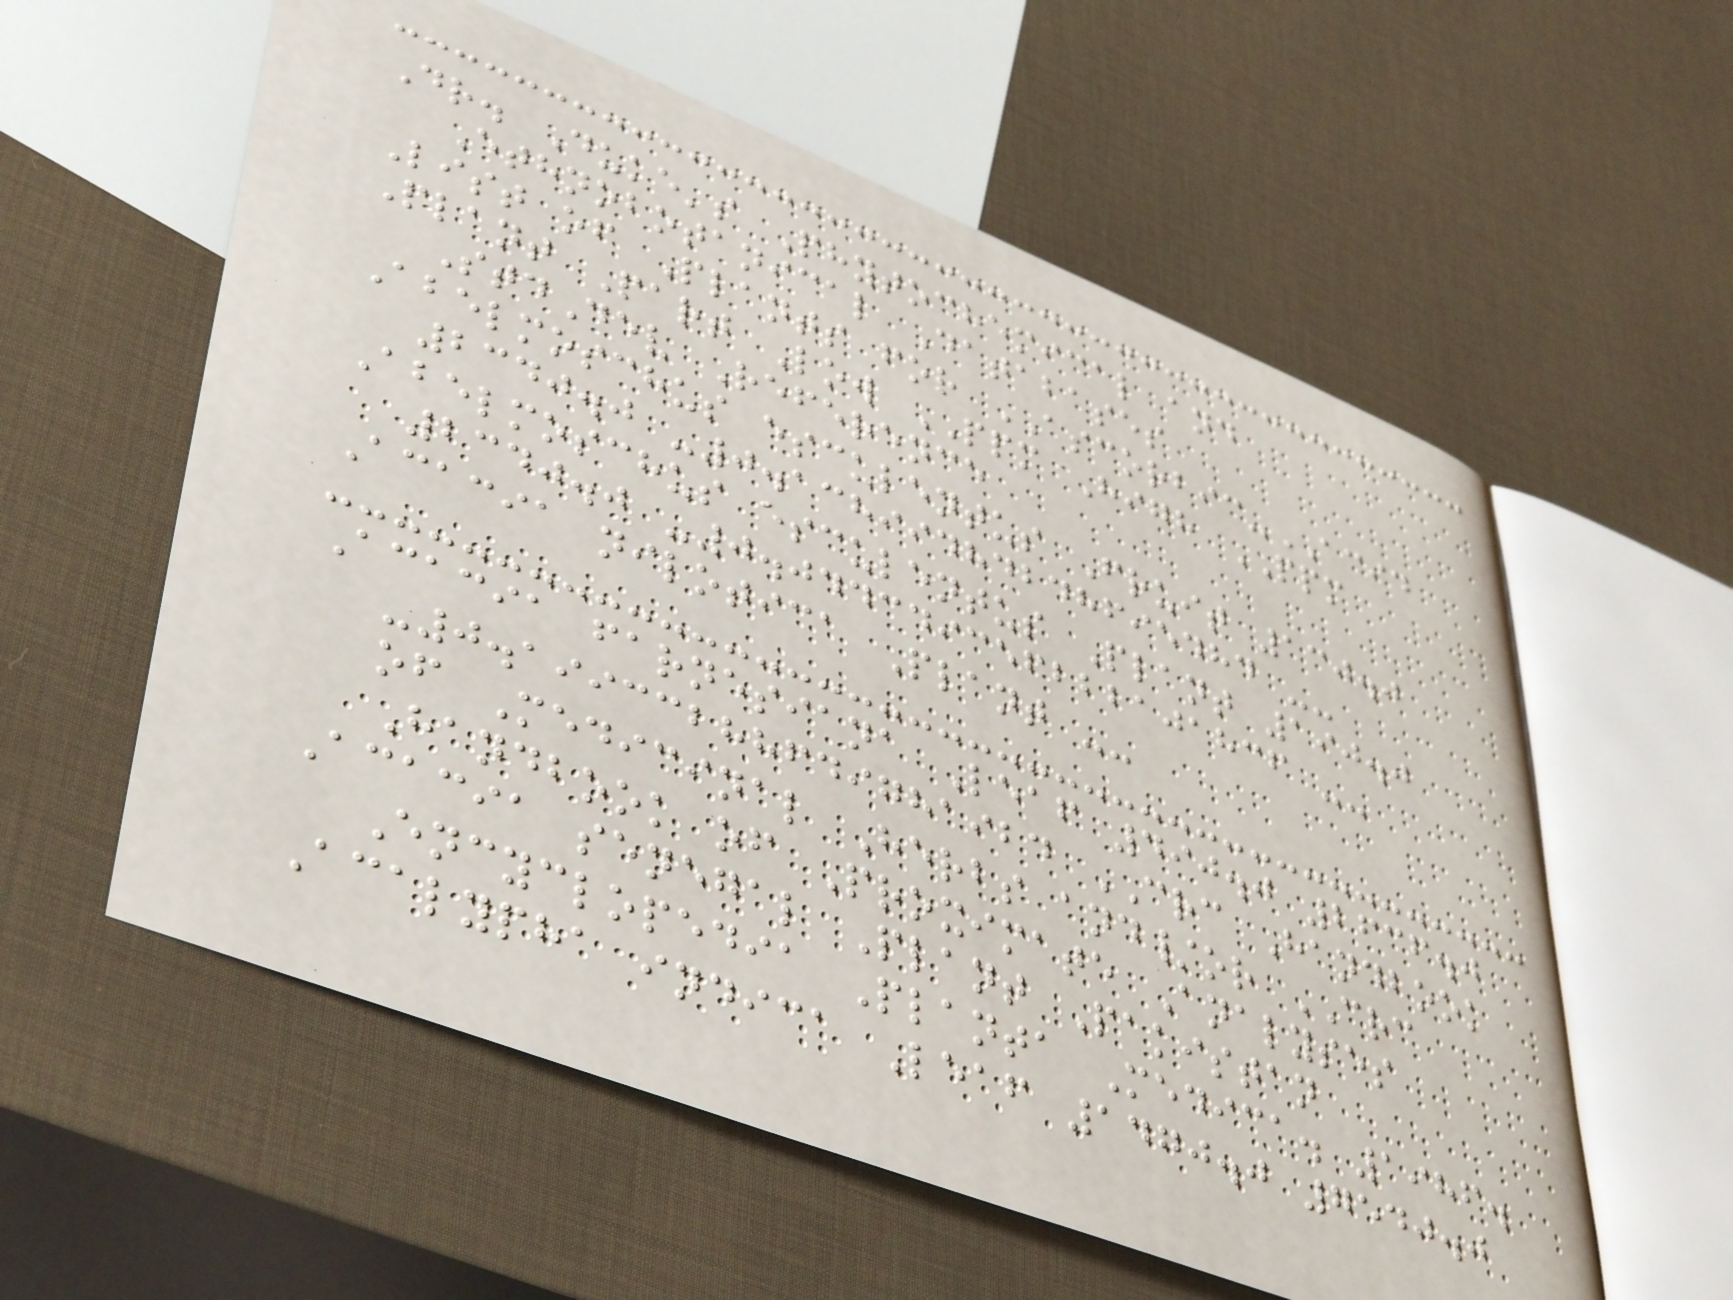Dr. Duke's Phytochemical and
Ethnobotanical Databases
List of Plants for ASCORBIC-ACID
Plant Part Low PPM High PPM
StdDev Reference
Abelmoschus esculentus Fruit 130.0
2340.0 -0.13899484248695484 --
Abelmoschus esculentus Plant 190.0
2340.0 -0.044349356222101836 --
Acacia nilotica Plant --
Acacia farnesiana Leaf 490.0 2636.0
-0.19933288649781924 CRC Handbook
of Medicinal Herbs and/or CRC
Handbook of Proximate Analyses
Acacia senegal Plant Pakistan
Encyclopedia Planta Medica. 1986.
Acalypha indica Leaf 1470.0 7540.0
